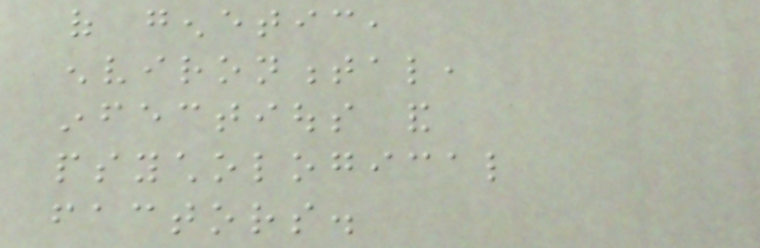of genetic,
environmental,
infectious and
psychological
factors.
